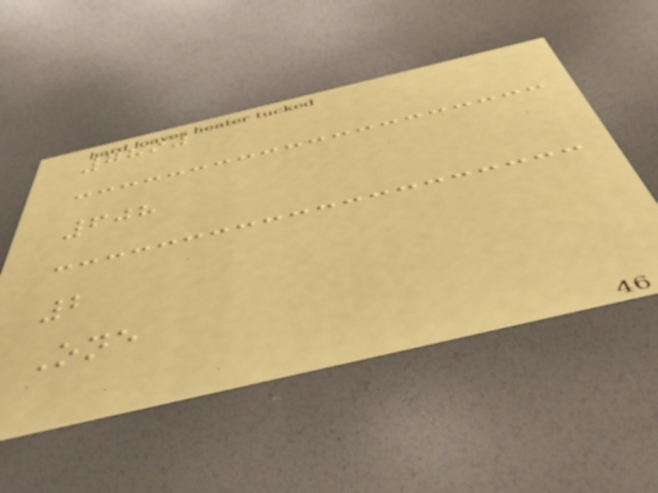7890
608
2
One
